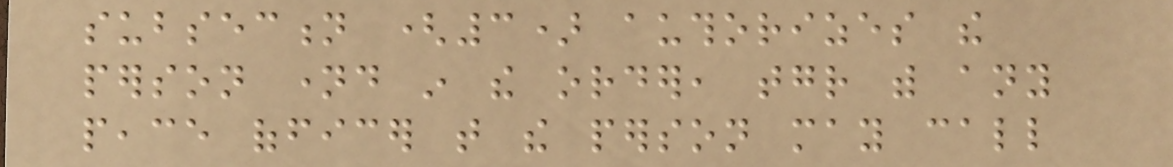subsection (3) authorizes the
person named in the order, together with any
peace officer that the person may call
